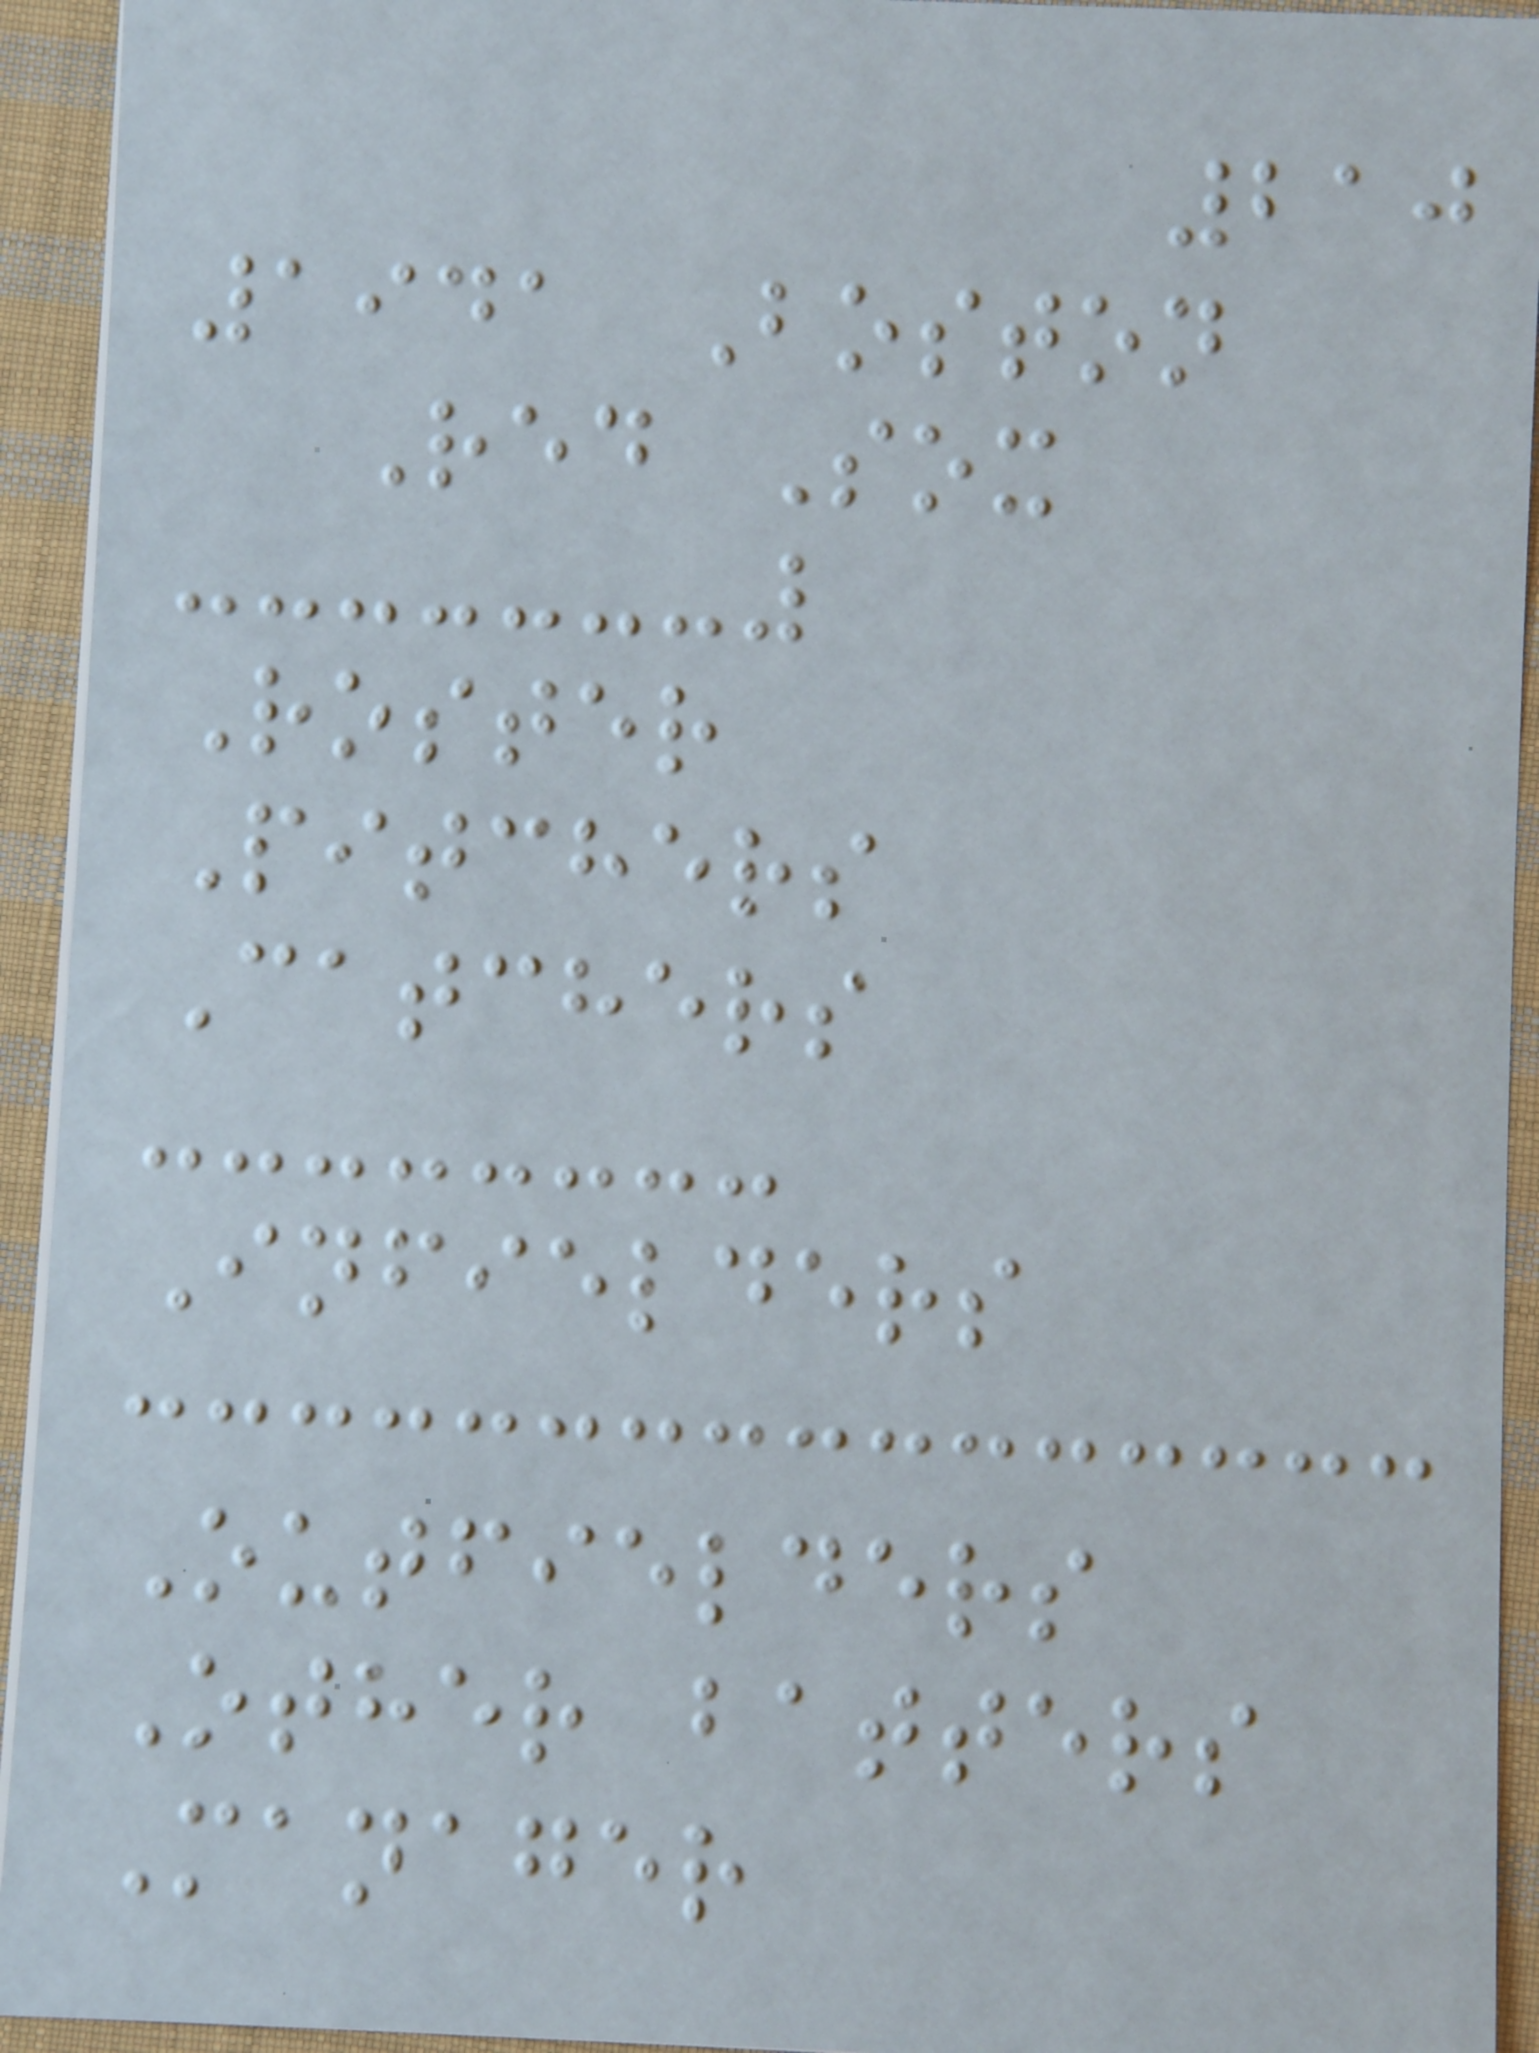210
1941 Boston
Red Sox
Roster
Pitchers
Catchers
Infielders
Outfielders
Other batters
Manager
